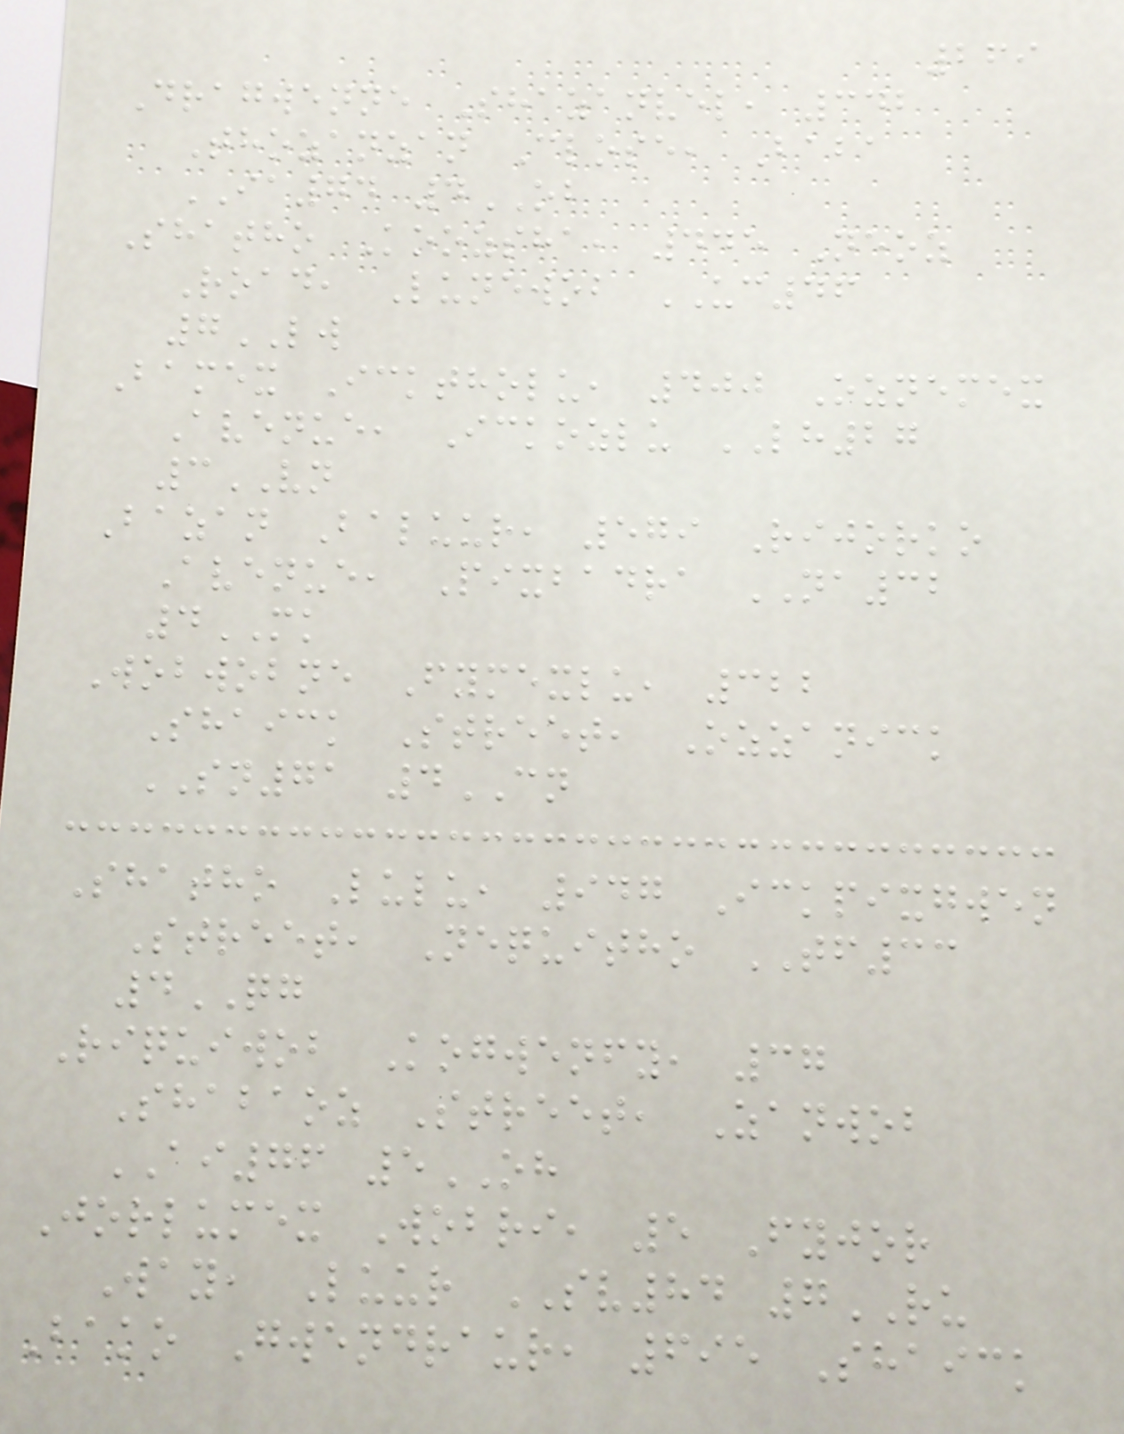269
Dragwenne Shazanvel, 342
Thozanzan Close, Baba
IA74 4OB
Shatho Koozsha, 445 Neoz
Road, Lunewob UC46
7LW
Bamex Icktholu, 400 Oznemex
Avenue, Ickozlu LH27
3VN
Bazan Baluur, 579 Rijorko
Avenue, Pixbadra NA32
4MK
Wobwobne Fymexlu, 322
Shaick Street, Ozzanick
SN71 4CN
Shatho Lulu, 947 Ickpixgwen
Street, Nequitho TF33
4QG
Riquiwob Kogwenfy, 37
Shabaoz Street, Zanwob
AI76 5OH
Jorlumex Wobri, 5 Fyjor
Way, Luur SV84 7RU
Bako Gwendraur, 695 Shaick
